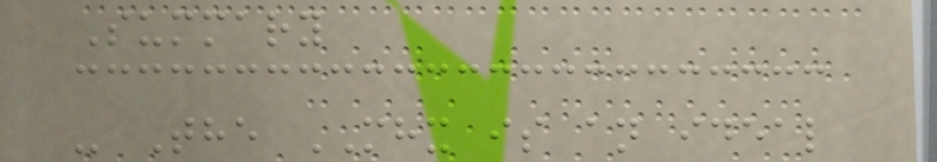Summary
- The MHX is an ideal
